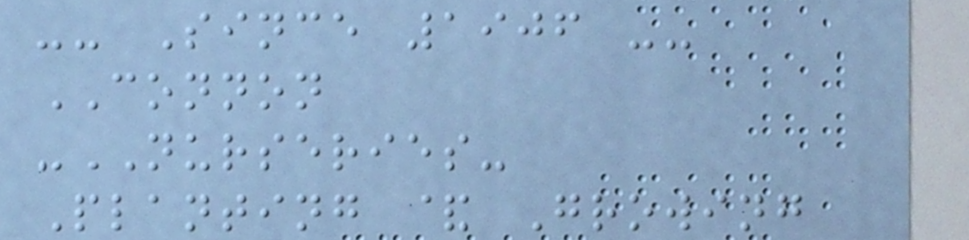-- Since 1906 --
CONNON
-NURSERIES-
Planting & Growing
